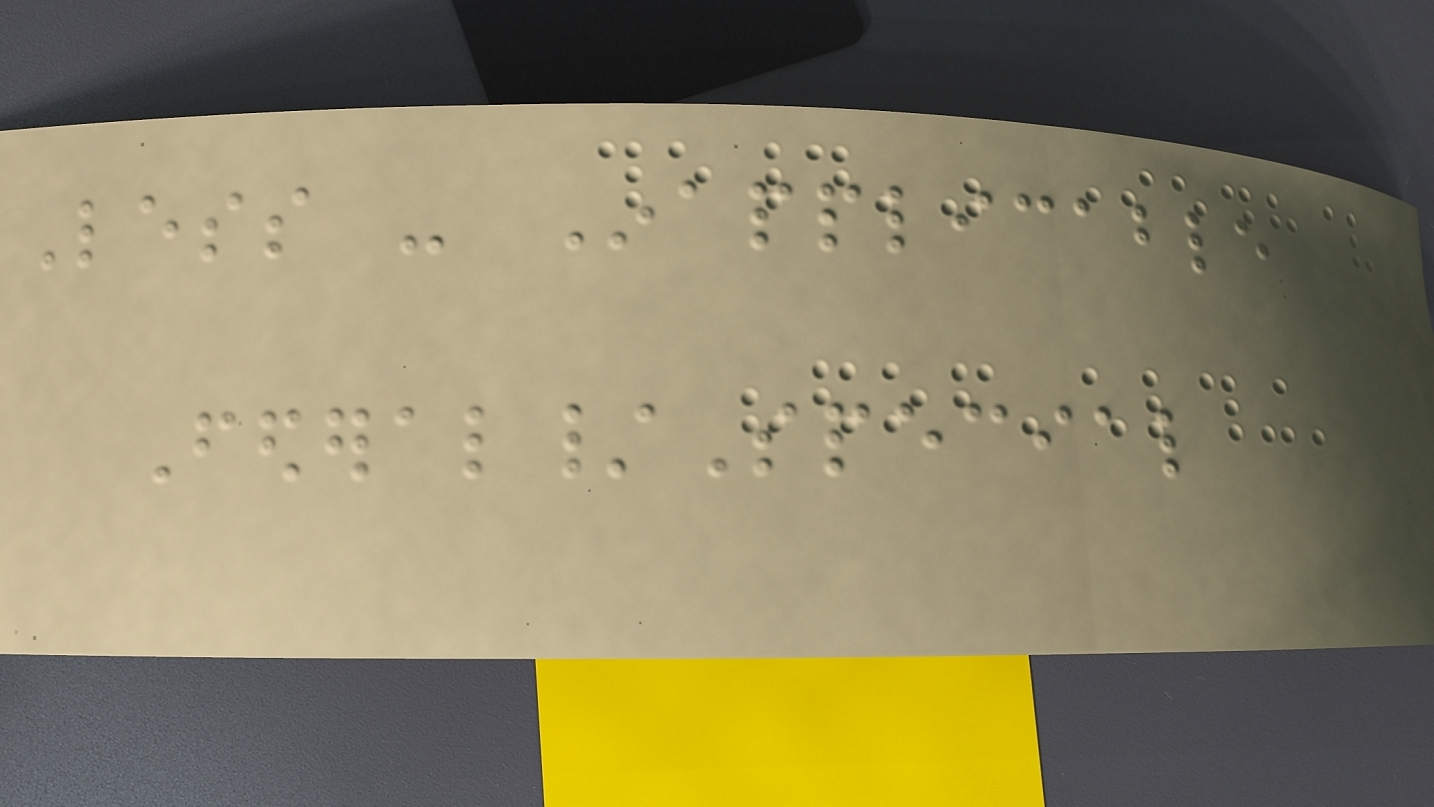Less - Inapplicable
Federal/Special
